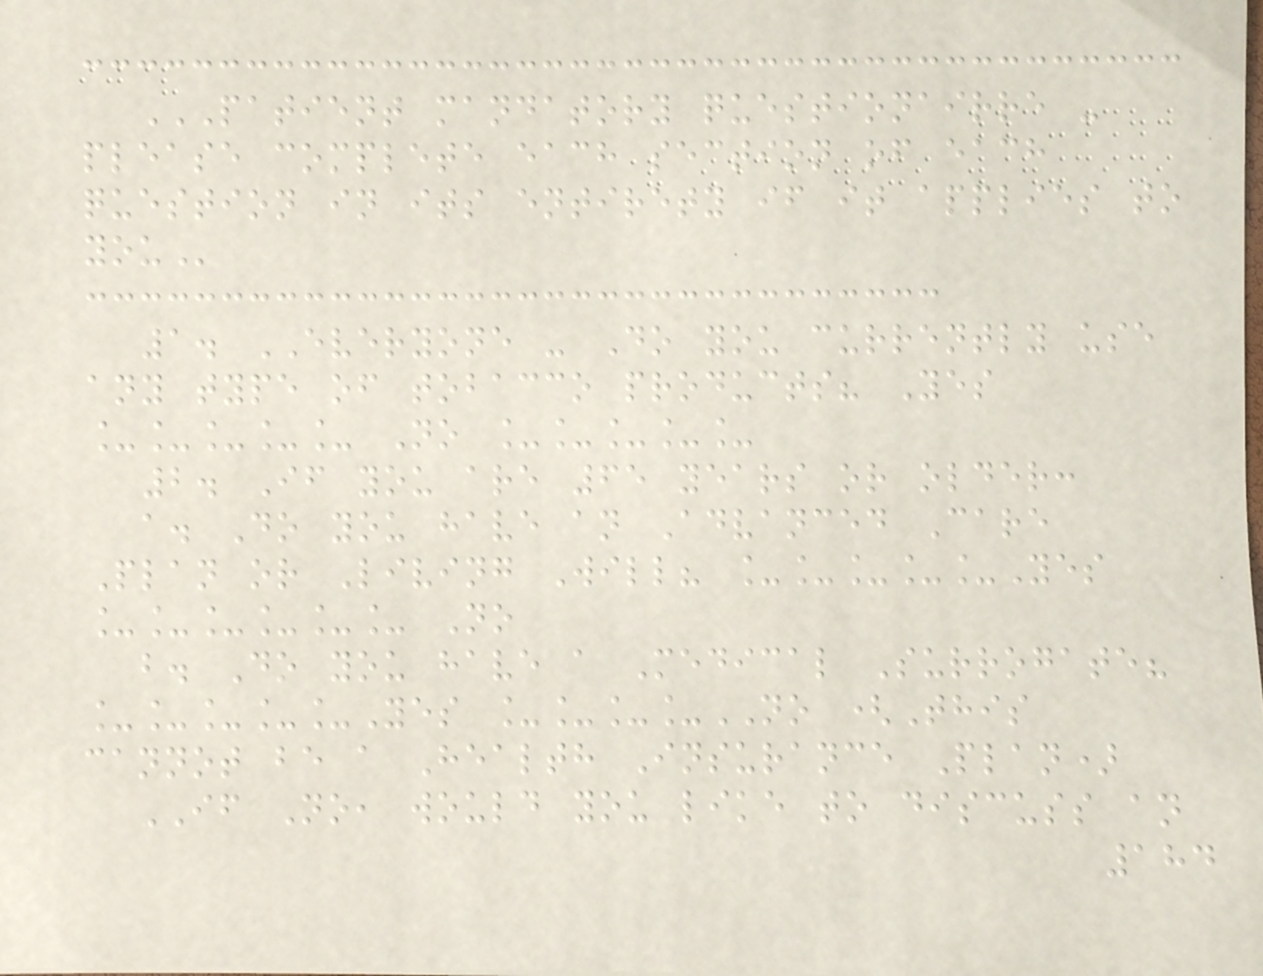PATIENT MANDATORY QUESTIONAIRRE -
PLEASE COMPLETE EACH SECTION OF EACH
QUESTION IN ITS ENTIRETY IF IT APPLIES TO
YOU
1. EVERYONE - Do you currently use
any type of tobacco products? Yes
_____ No _____
2. If you are 65 years or older:
a. Do you have an Advanced Care
Plan or Living Will? _____Yes
______ No
b. Do you have a Medical Surrogate?
_____Yes ____NO (This
cannot be a Health Insurance Plan)
IF No, would you like to discuss an
184
